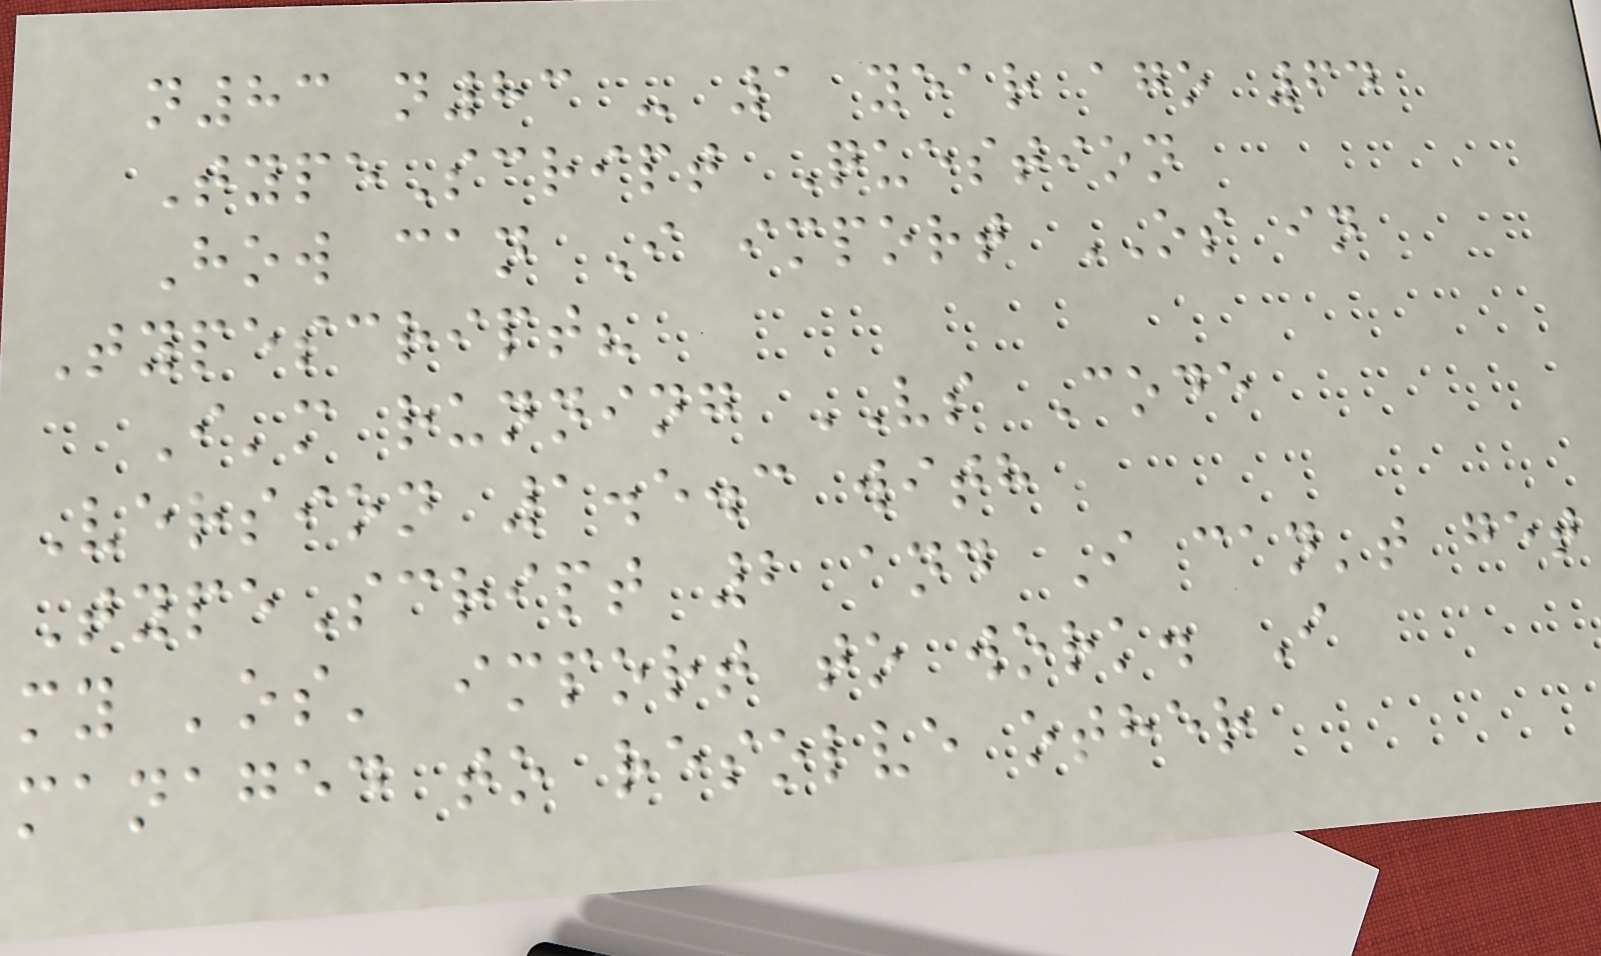n83 n83 - 1 year ago 64
TypeScript Question
How can I import OS in
Typescript?
I'm running VS Code
Version 1.5.3 with
TypeScript 2 and I can't get
my 'os' import to work. I
managed to resolve other
